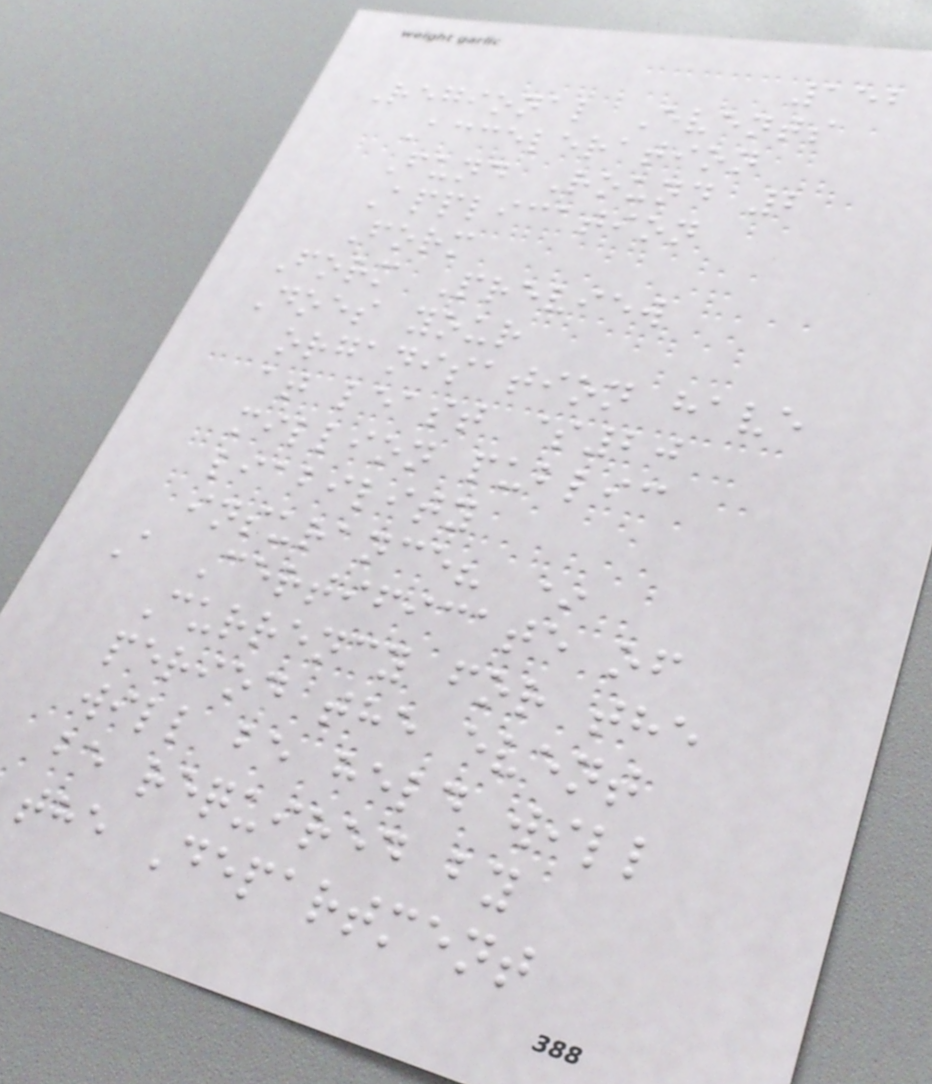152
Regional Events
Acceleration
Fund Round 2
Application
Form
Form Preview
Does your
organisation have
at least $20
million public
liability
insurance? *
A Certificate of
Currency for the
period the event
will be held will
be required by
the Department
